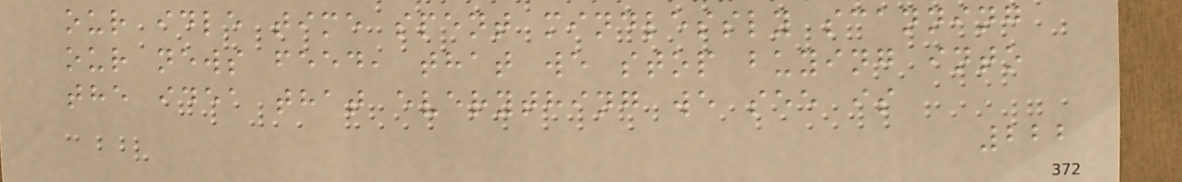our idle time spent mindlessly scanning
our news feed, that we stop buying into
the idea that everything we see is
222
